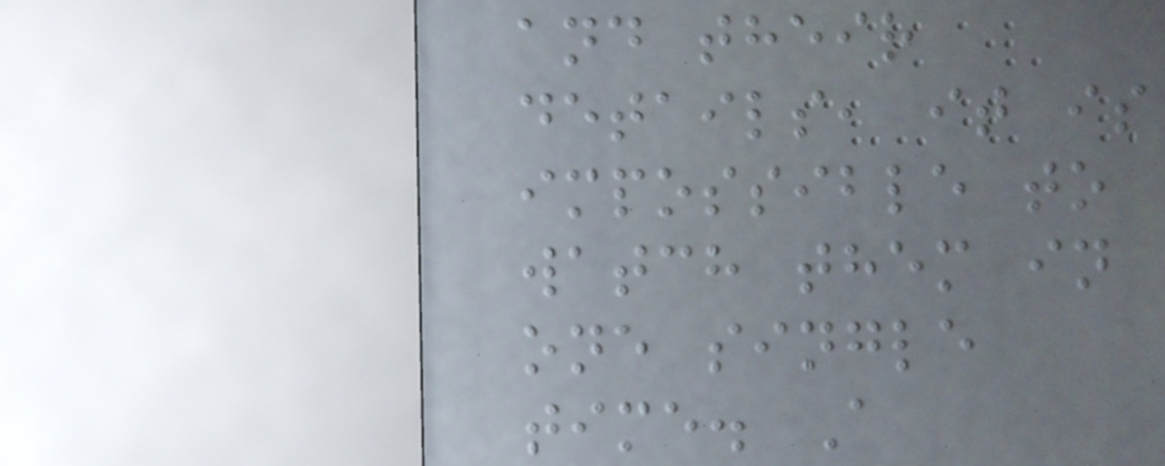and their
details, it is
impossible to
watch them in
one single
time. A
